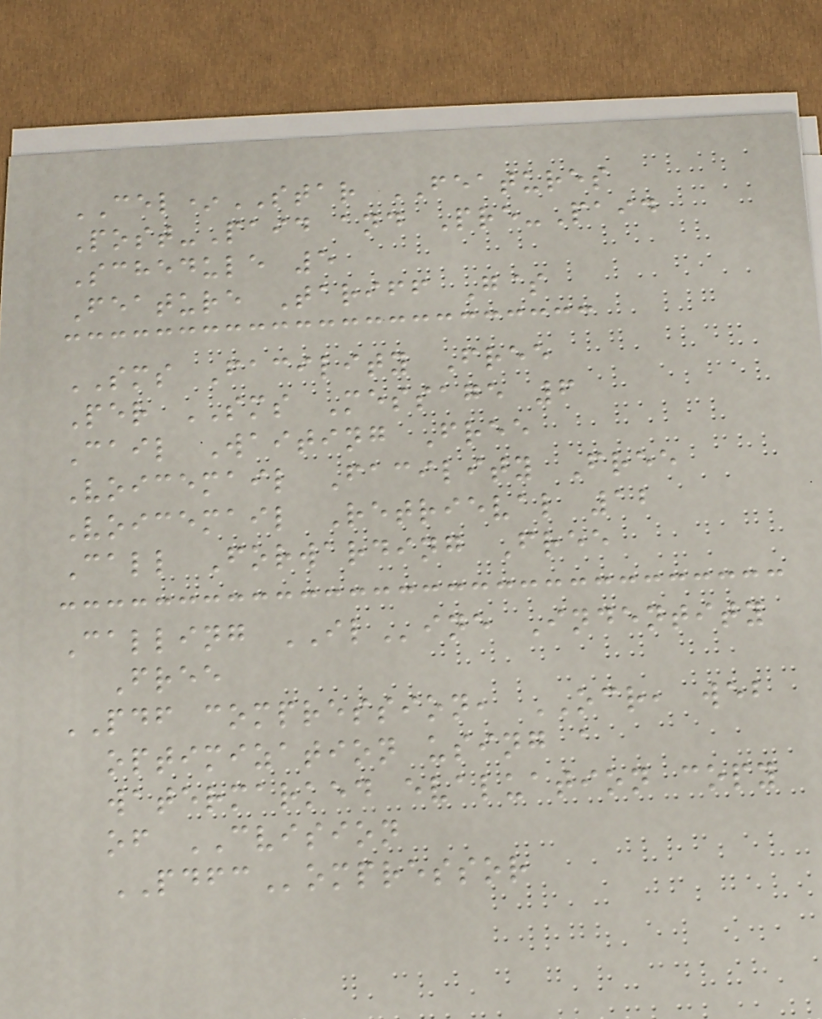CEL*STAR FEATURES
Post-Paid and Pre-Paid
Schedule 5
Feature Tariff G$
SMS Facility Free
Per SMS Message 6
Cail Waiting Free
Voicemail Facility Free
Voicemail Retrieval 12
Call Forwarding Free
Calling ILine Indentity
Free
PDF compression, OCR, web
optimization using a
watermarked evaluation copy
of CVISION
PDFCompressor
